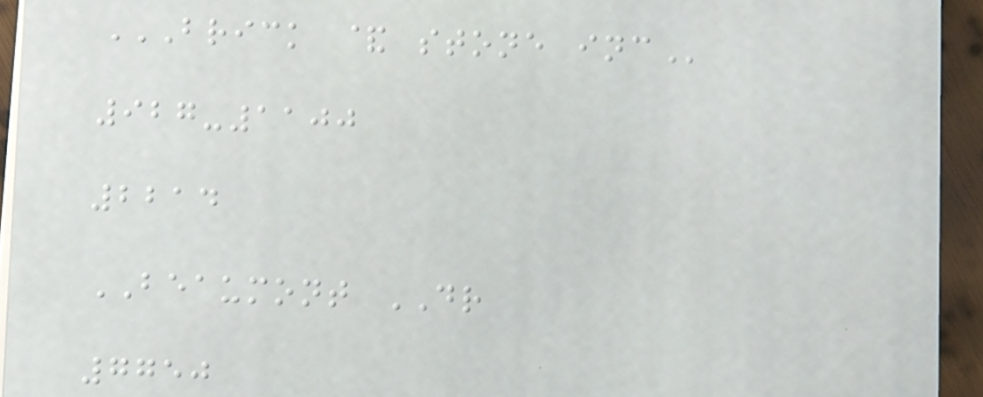BRICK & STONE INC
927-1100
2214
BEAUMONT DR
7750
